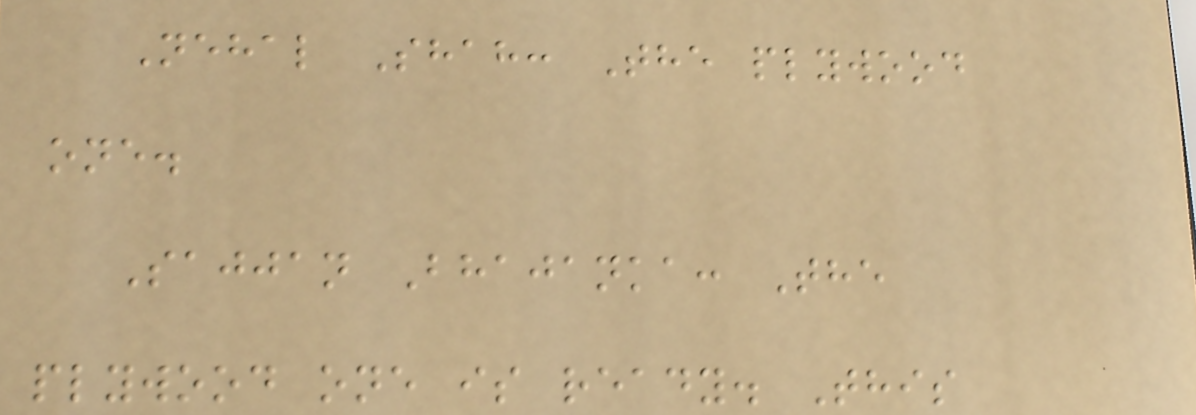Nehal Shah: The plywood
one.
Sajjan Bhajanka: The
plywood one is ready. This
